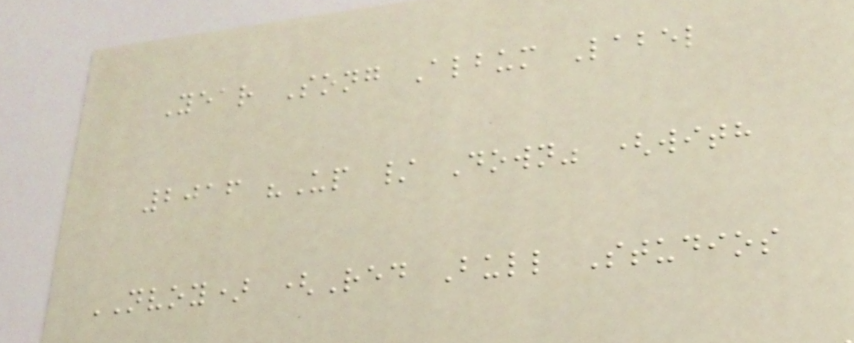Year Song Album Label
2016 "Up / Down" (with
NVOY) (Red Bull Studios
